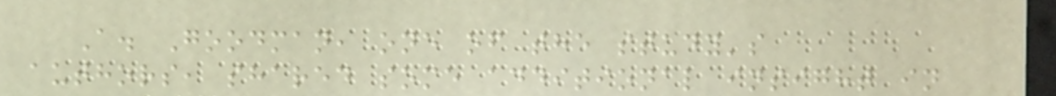A. Goodman, one of the study's
authors, shared some additional insight in
